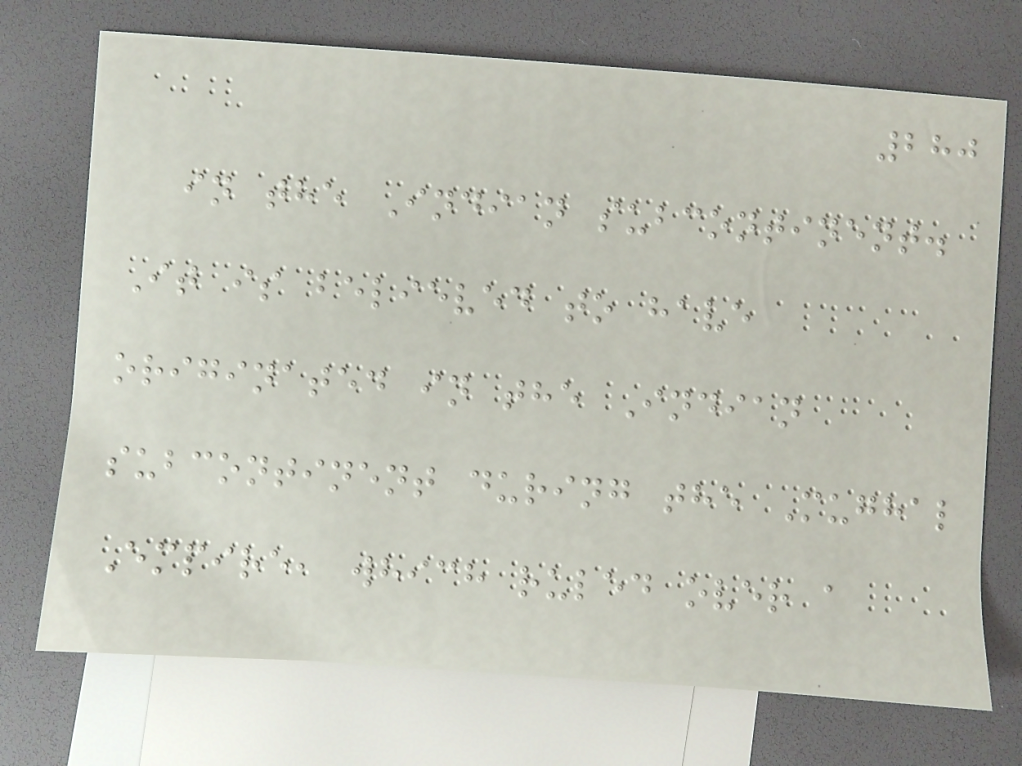280
in the Indian subcontinent.
It is believed to have
originated in the Indian
subcontinent during the Mughal
Empire, which ruled over a
